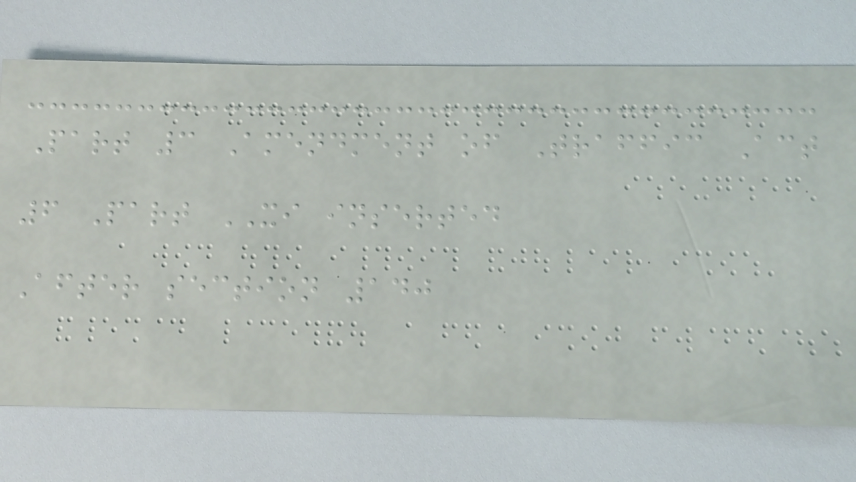Part 3 Amendment of Traffic Act
6 Part XI inserted
After section 140
